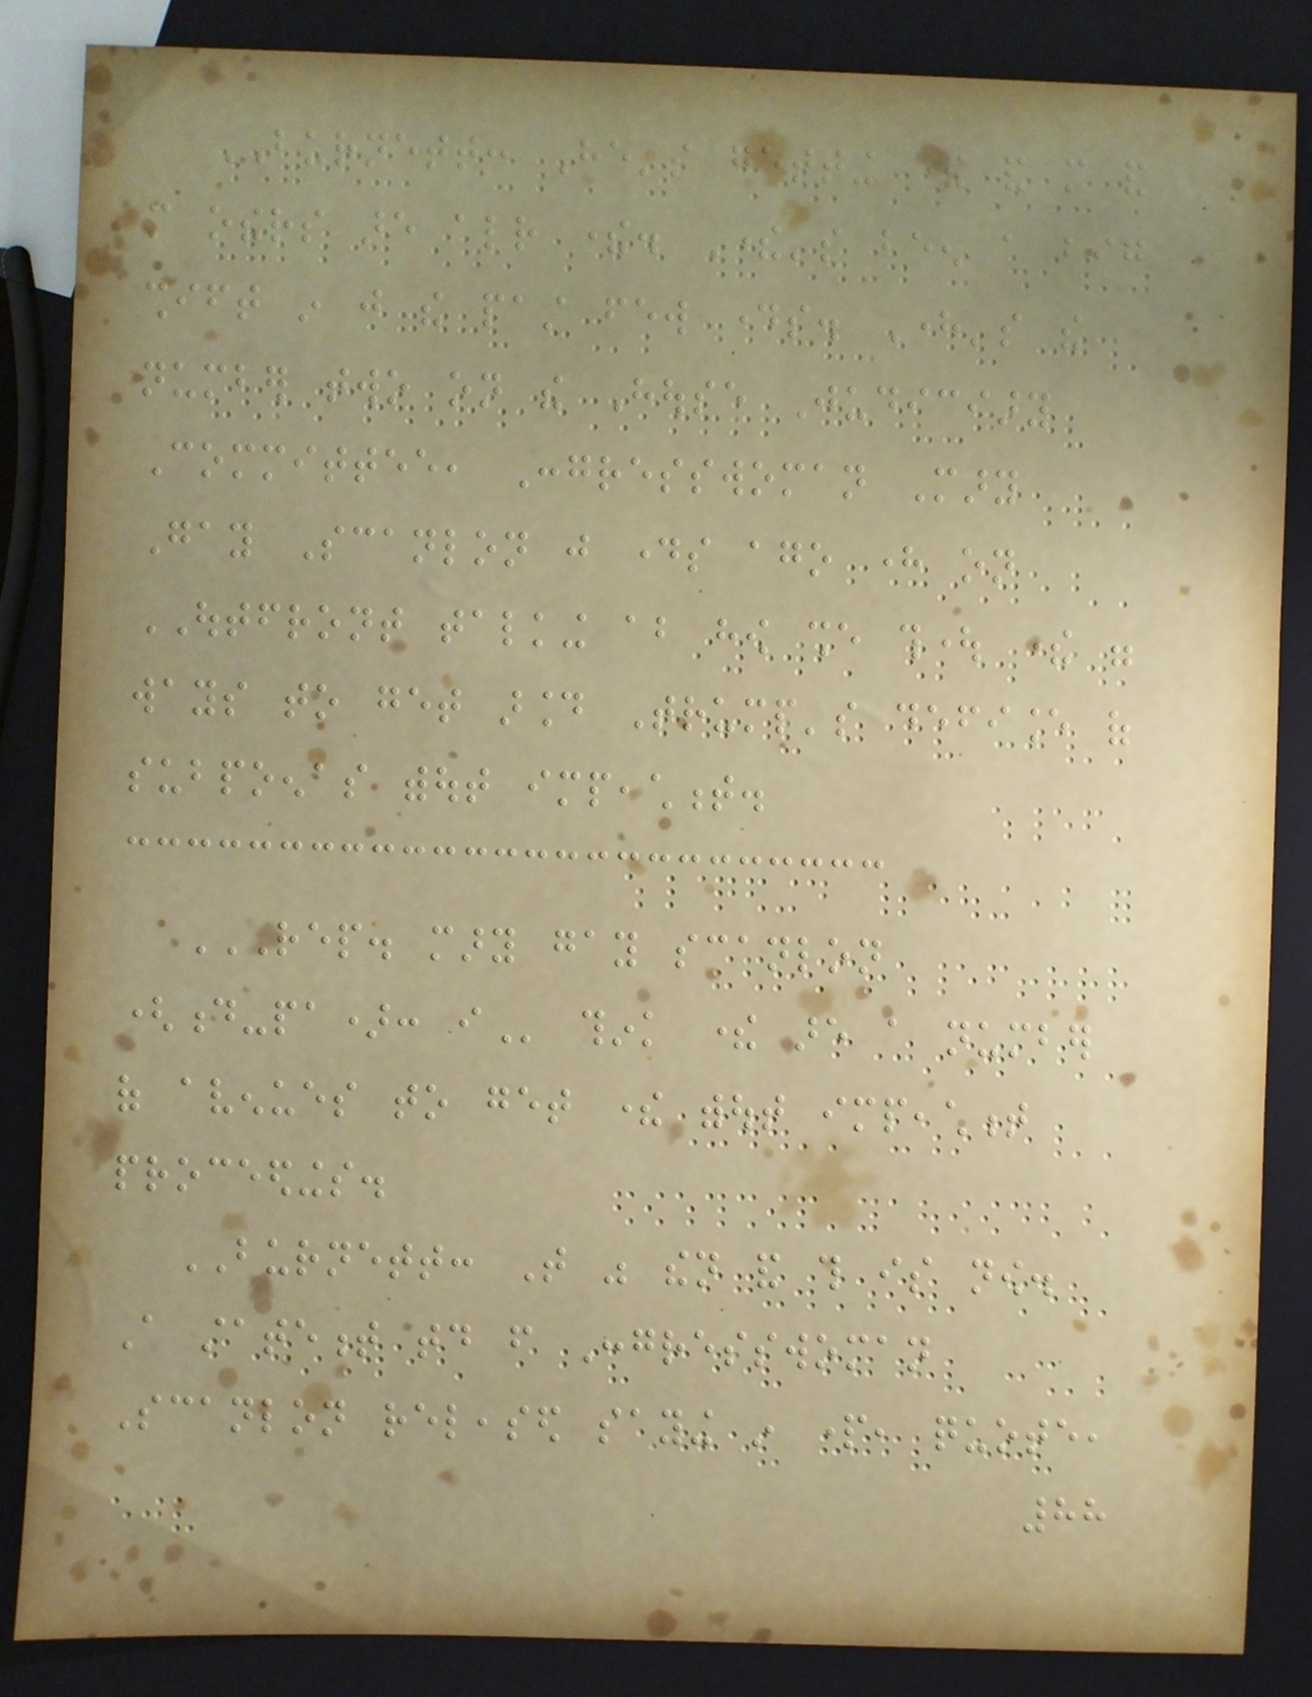BURNETT: He's getting there and more and
more others are already there. There's been a big
shift in just the past few days. Here's the
number two on the House Judiciary
Committee, Congresswoman Mary
Gay Scanlon just days ago here on
OUTFRONT talking about how she thought there were
ways to get around Trump's defiance of
subpoenas without impeachment.
REP. MARY GAY SCANLON
(D-PA): I think there are a number
of avenues to get there without impeachment
proceedings.
BURNETT: That was then and this is now.
A statement today from Congresswoman
Scanlon released saying in part, quote,
88
